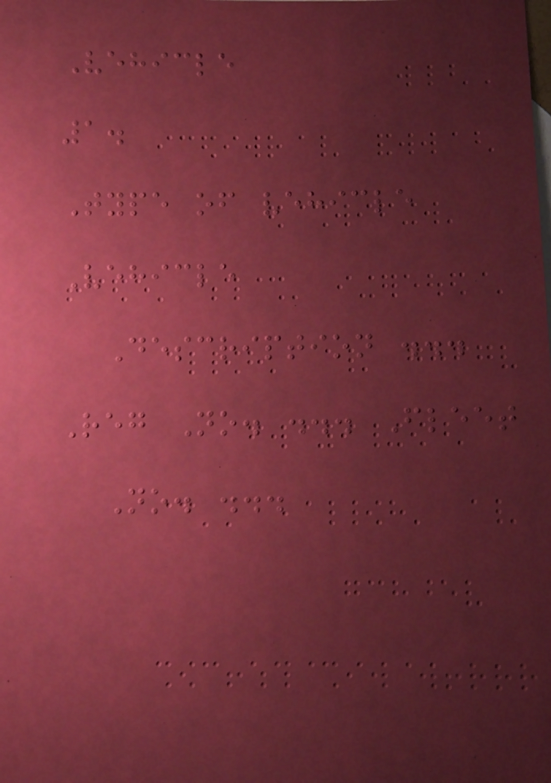Vehicle
1.
Type of vehicle
Vehicle
Description ...
Reg No. ... Fleet
No. ...
